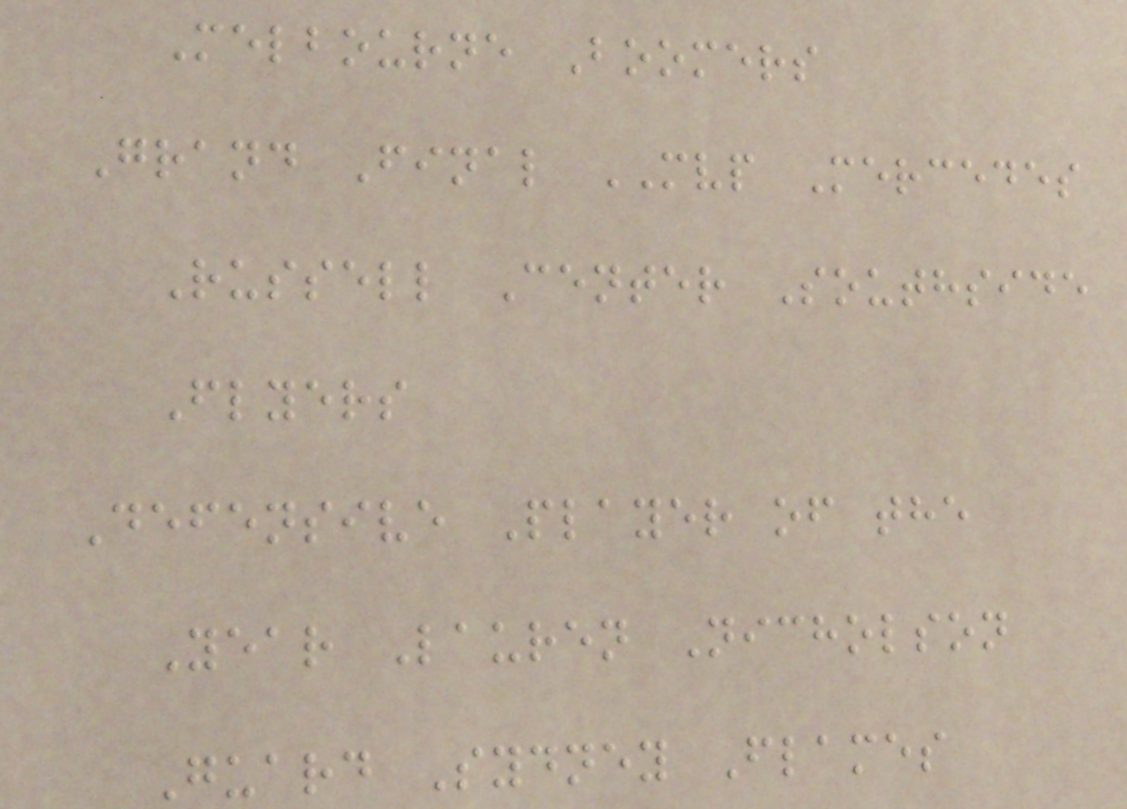Melbourne Boomers
Grand Final MVP Mercedes
Russell Center Southside
Flyers
Defensive Player of the
Year Lauren Nicholson
Guard Sydney Flames
